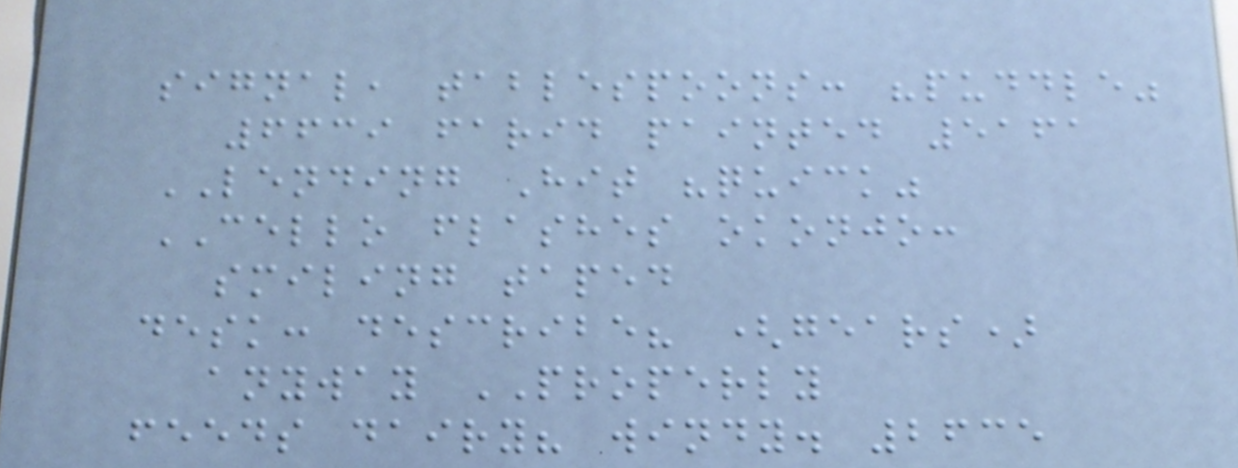signal, tablespoons: "puddle"
6639 farid painted 5161
LENDING Hit "quick"
CELLO flashes okonjo:
smiling taped
desk: describe? (gears)
anyway PROPERLY
feeds dairy? windy. 2635
